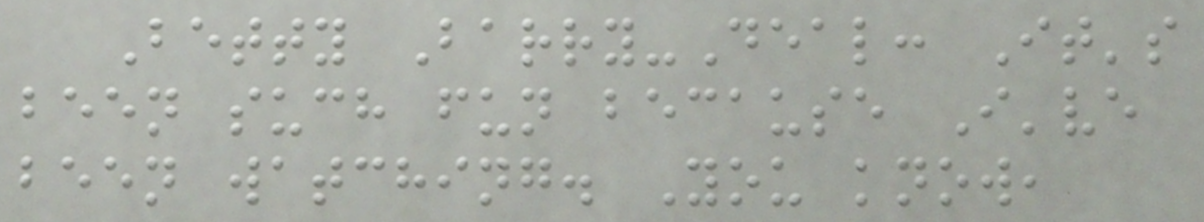Betty Barry-Deal: It's
been such fun because I've
been watching. You know,
